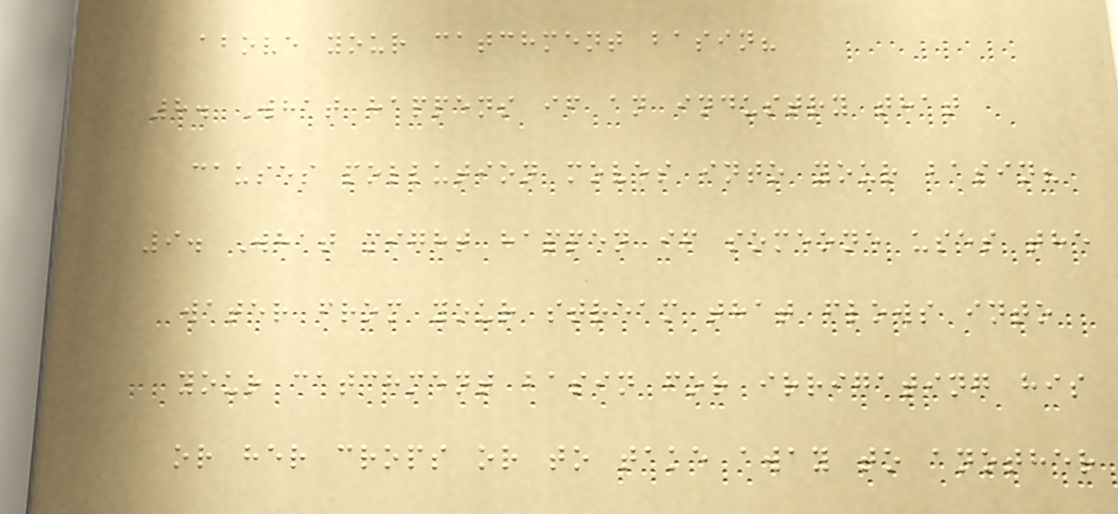above your catchment basin?
8. What happens if an industry that
causes pollution moves into your basin?
9. What might happen if someone uses the
water from your stream that flows into
your catchment basin for irrigating his
or her crops or to take away to another
